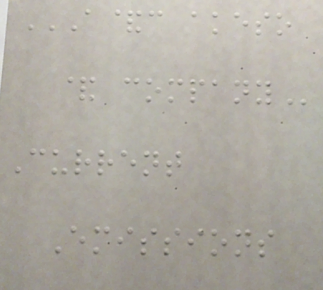A&C AKESO
& COMPANY
Current
Emissions
